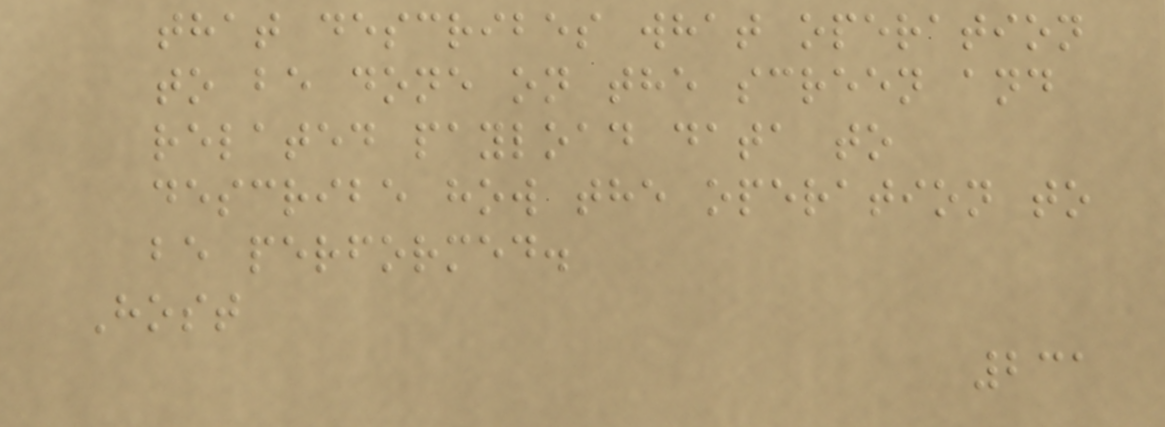that describes what operation
to be done on the screen and
related payload data to
describe how the operation to
be performed.
Host
231
